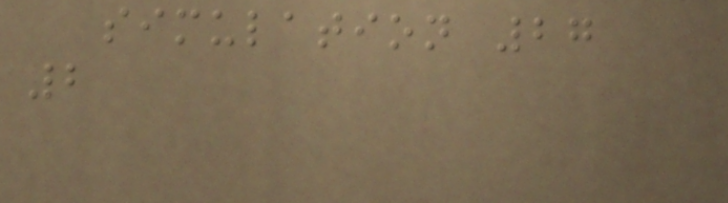simulation 27
2
